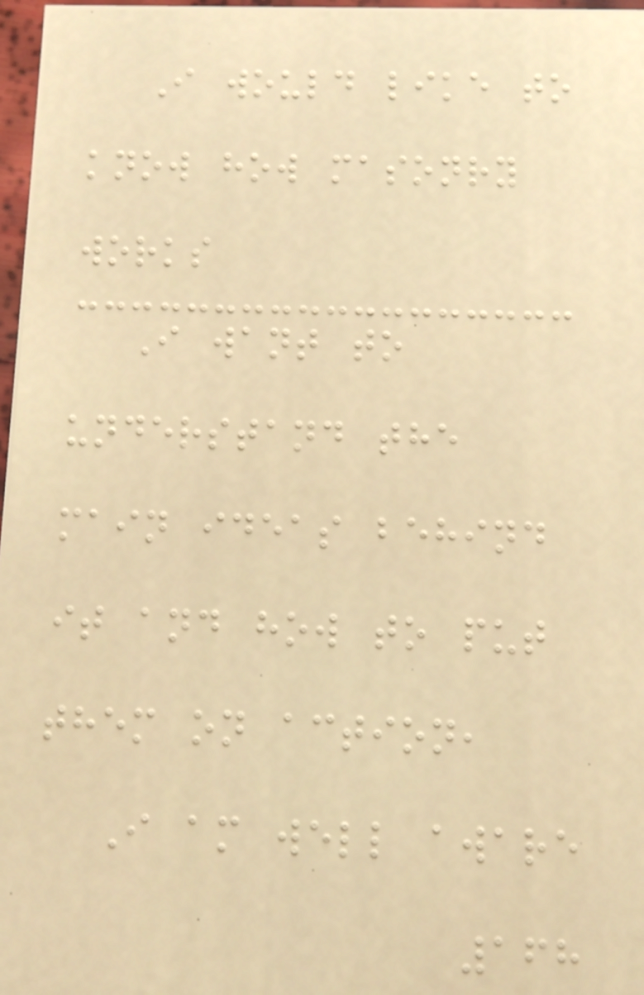I would like to
know how masonry
works
I want to
understand the
main ideas behind
it and how to put
them on action,
I am well aware
168
